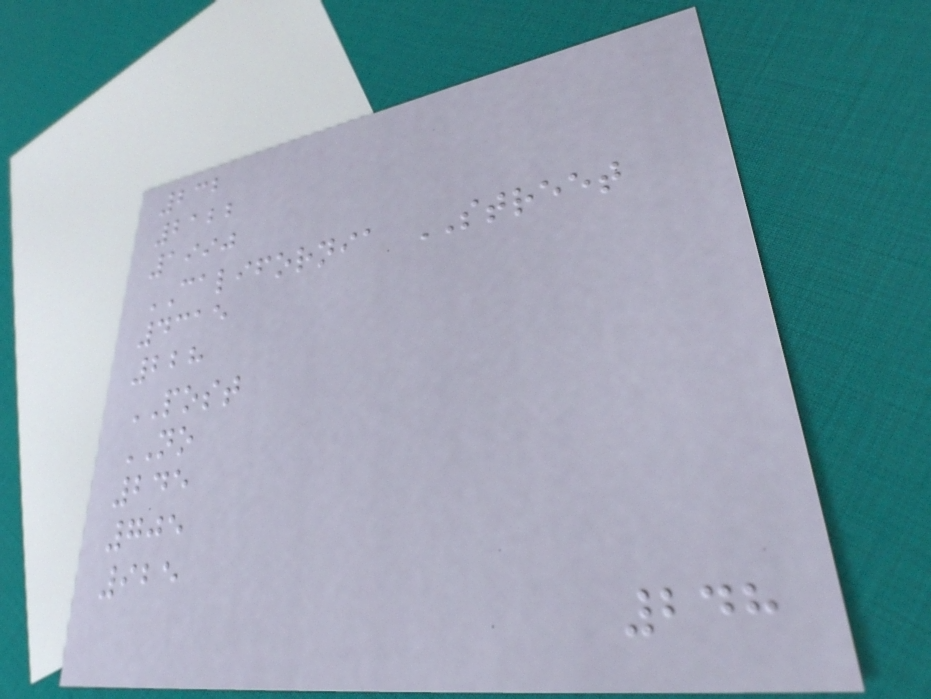232
2122
1990
CALIFORNIA STREET
4315
228
POST
NO
245
705
925
248
